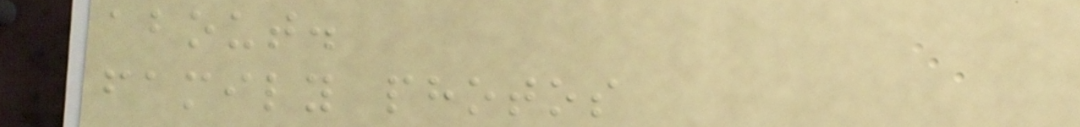about.
family photos
